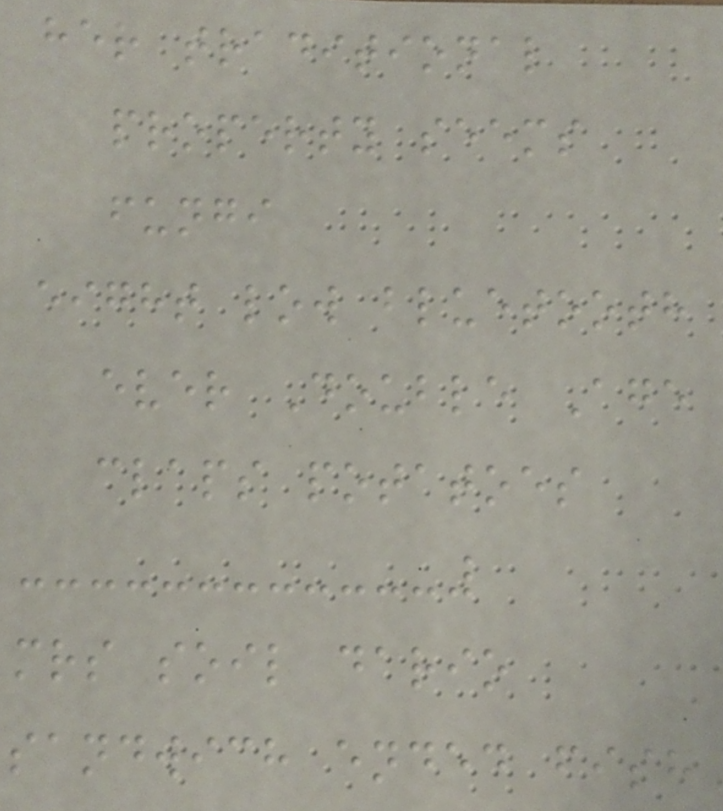her traditional
property seems
fungi
eight low bluetooth
ever Double Age
claps potatoes
mrs soil dario
sandwich ended fish
